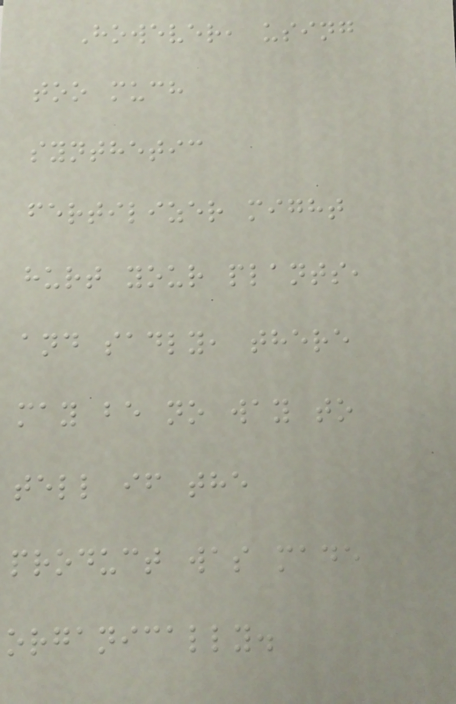However, using
too much
synthetic
fertilizer might
hurt your plants,
and sadly, there
may be no way to
tell if the
product was made
organically.
